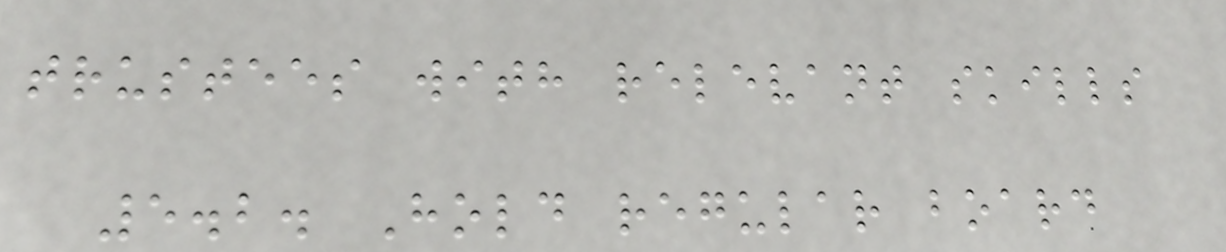trustees with relevant skills
5.2. Hold regular board
